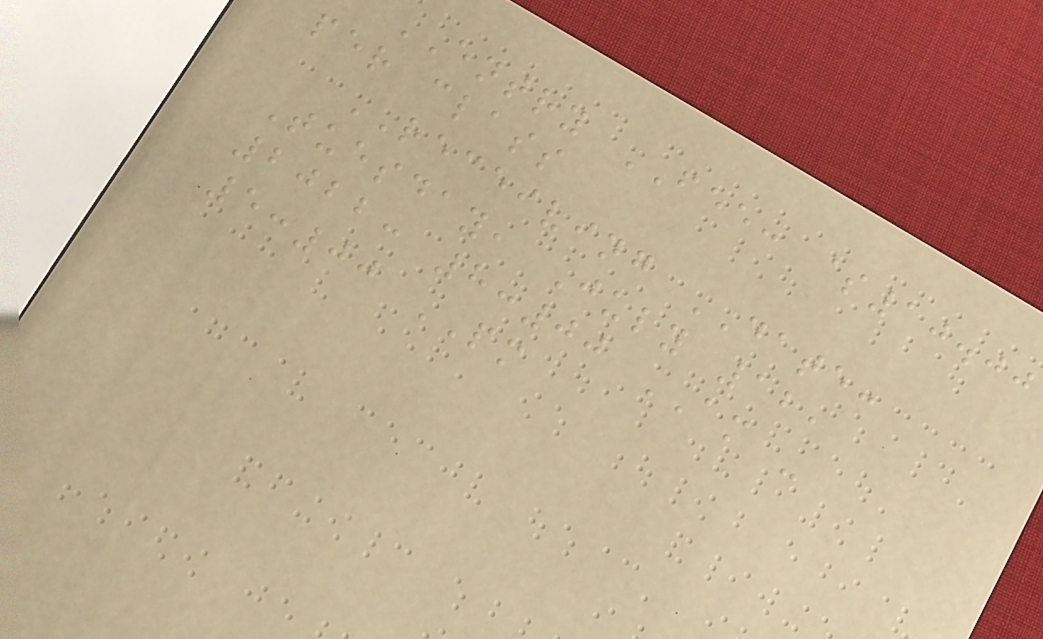ENTRY FEE: $10.00
per class
RECEIVING DATE:
Tuesday, July 12,
2022: 8:00 AM -
5:00 PM
